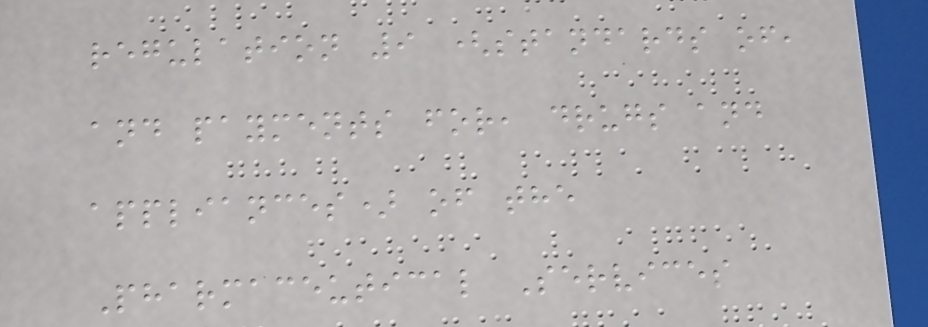regulation 9 (standards of,
and payments for, drugs and
appliances) of the
Pharmaceutical Services
